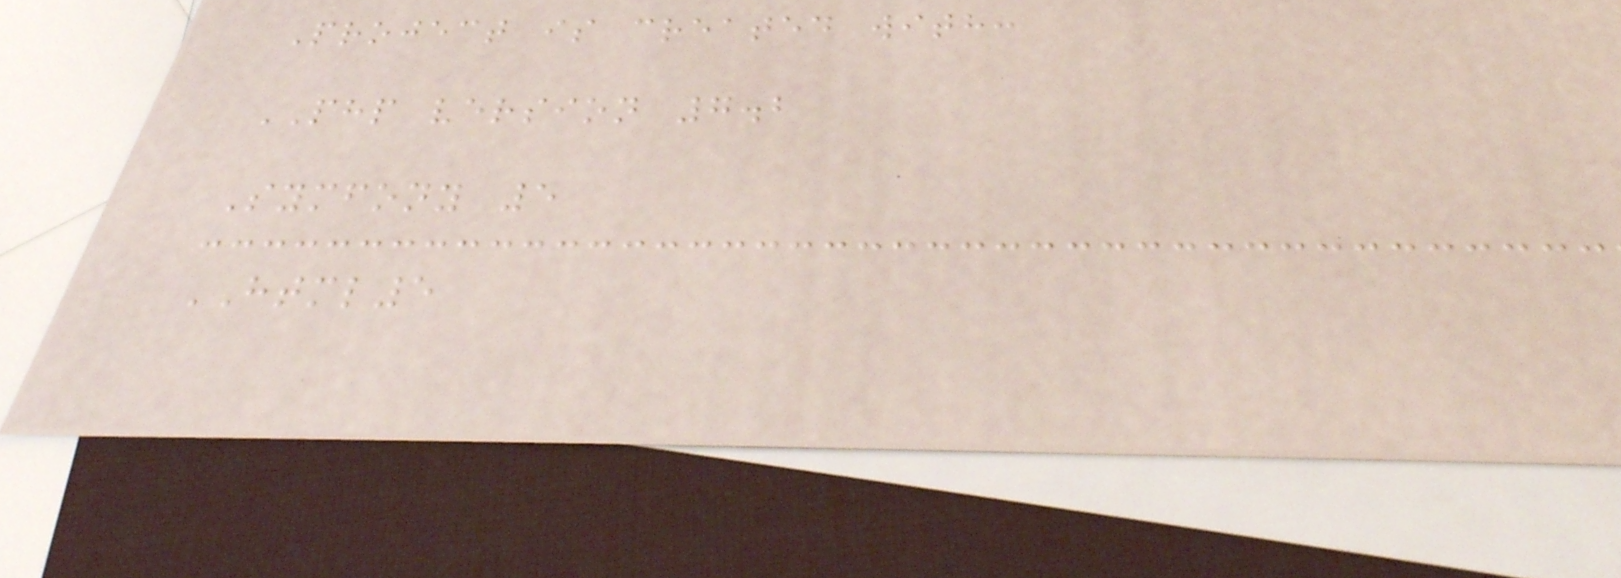Project is created with:
PHP version 7.2
Symfony 5
HTML5
